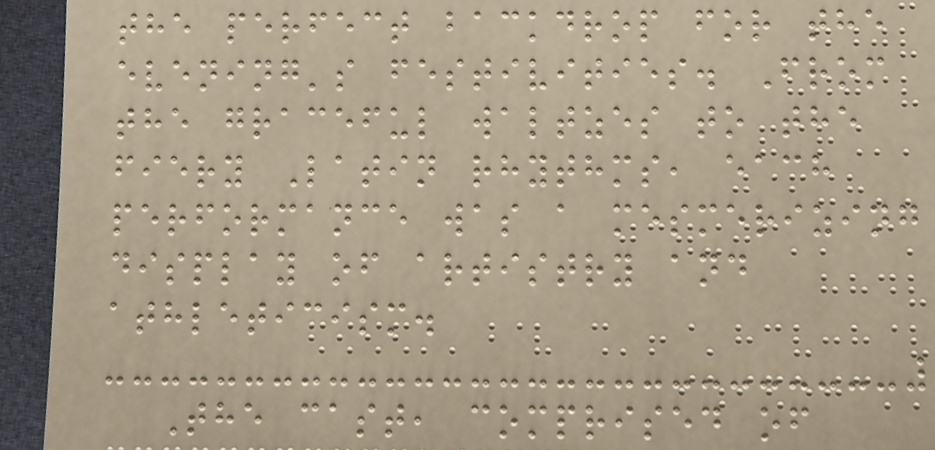the perfect backdrop for the
evening's festivities. From
the graceful waltzes to the
fiery Latin rhythms, each
performance was a mesmerizing
display of artistry and
athleticism.
The cast, comprised of
